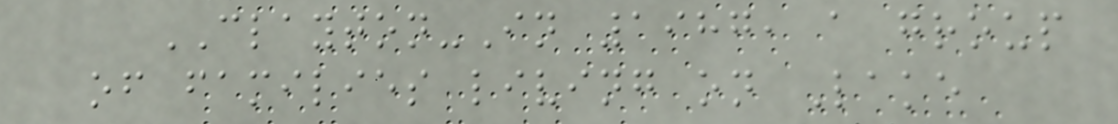CLAYTON-In 1987, a group
of families living on Lake
